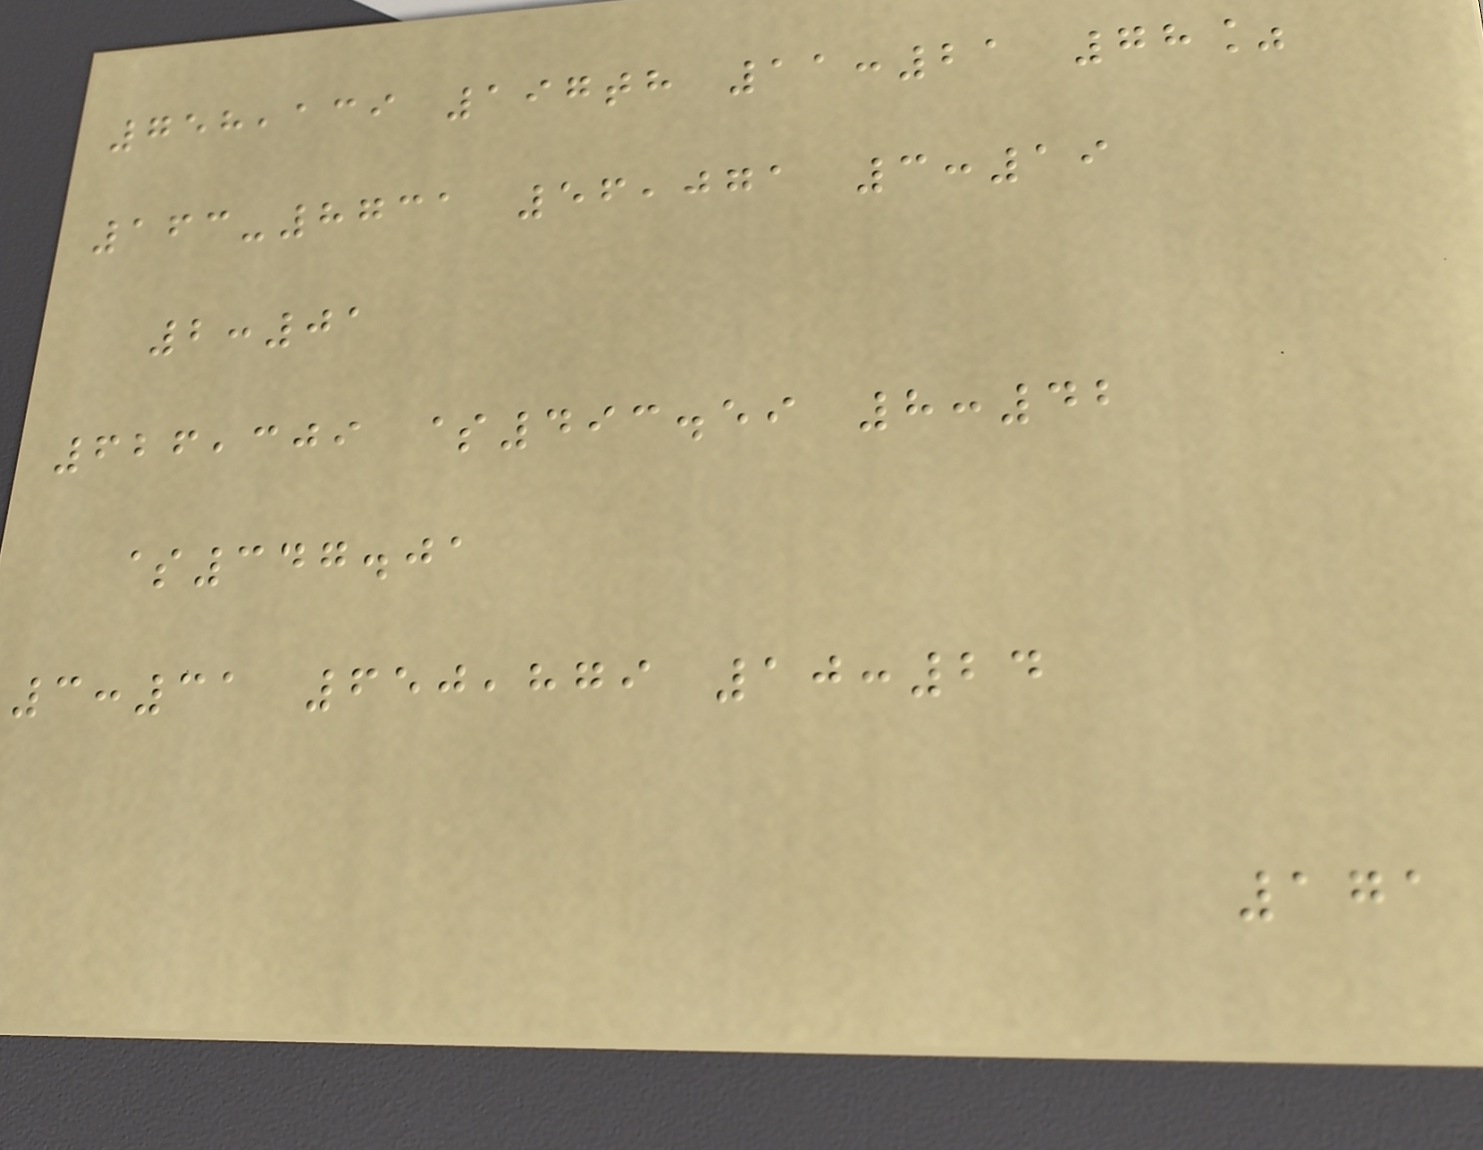758,139 197th 11:21 78%
163-8731 56,071 3:19
2:01
626,309 $493.59 8:42
$347.01
3:31 650,879 10:24
171
